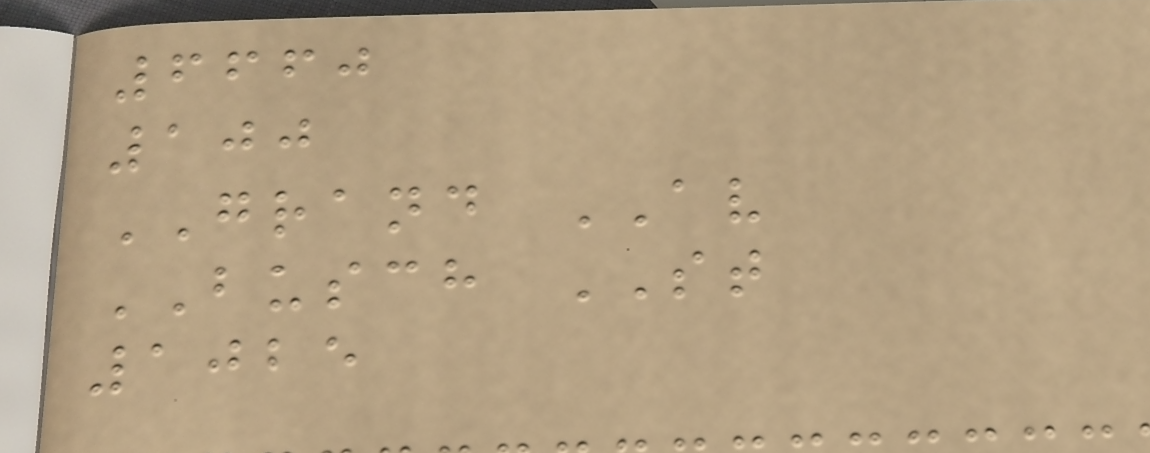6660
100
GRAND AV
BUSCH ST
1025
